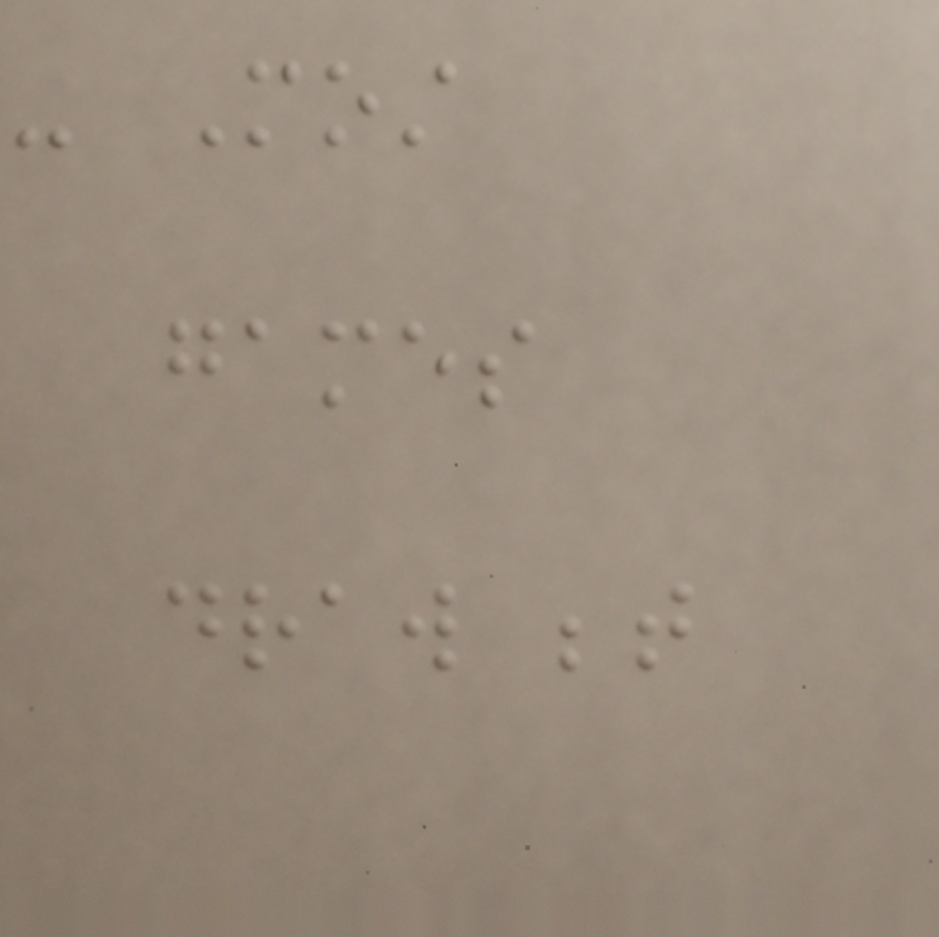- Most
games
draw between
